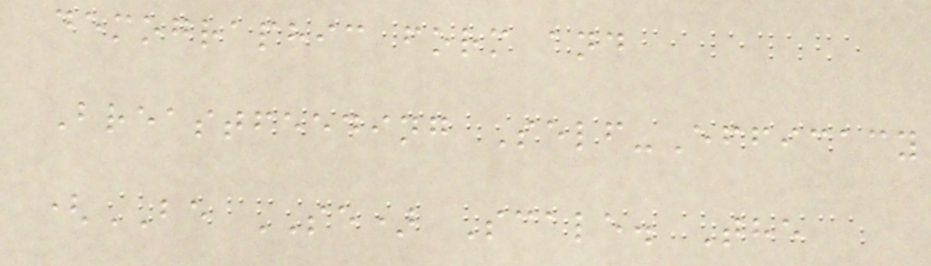demographic form and
Breastfeeding Self-Efficacy
(BE SE) Scale. The
